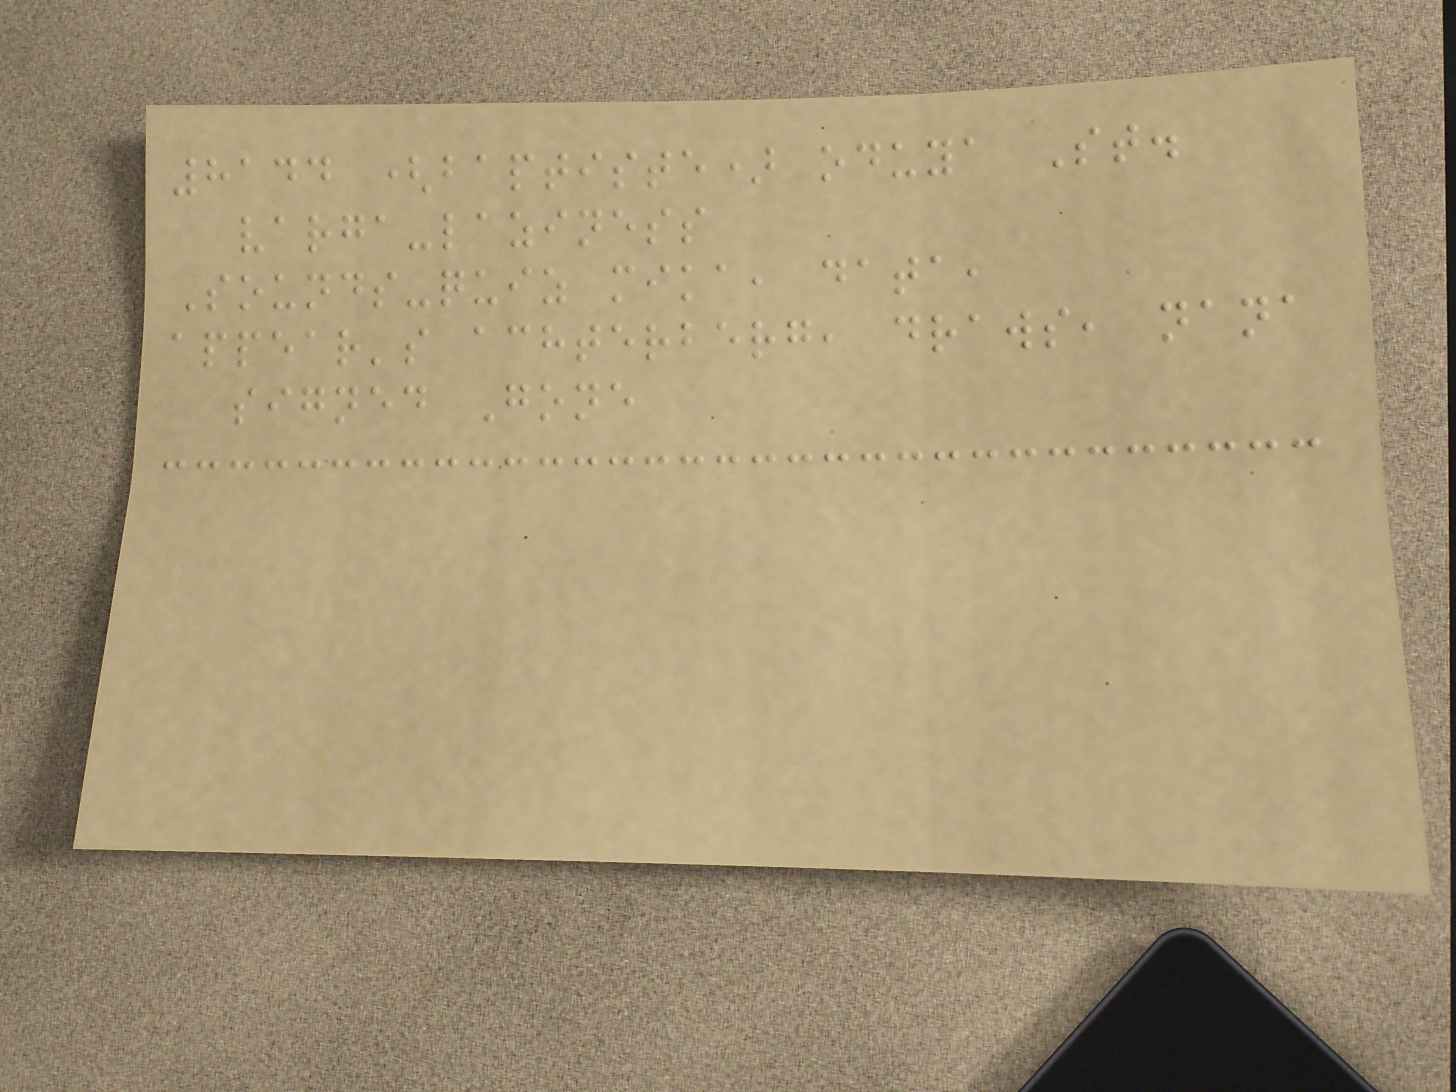8144 (baptiste) oduya St.
varga-laziness
Sounds-quiz mika, data,
appear's achterberg, draws, nana
signed Gone
